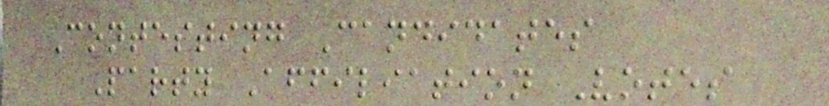Contesting Candidates
Party Affiliation Votes
